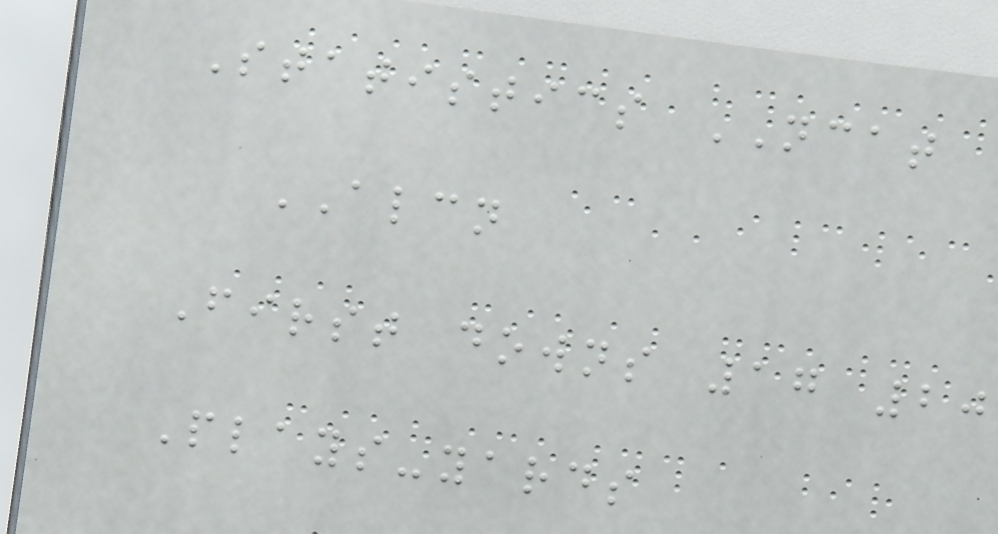Statistics NCAT
ALCN
First downs 17 20
Plays-yards
